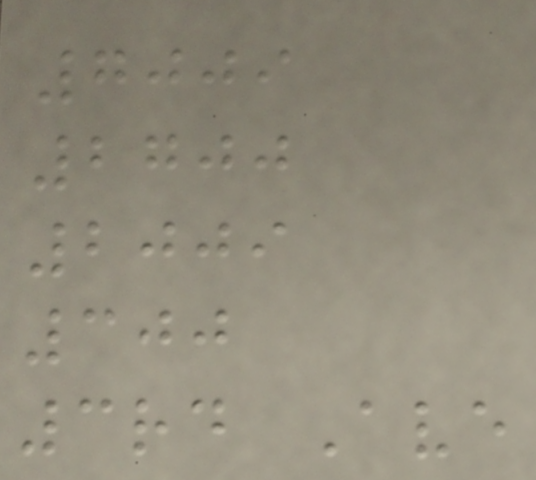7009
2700
2009
300
3rd Ave
